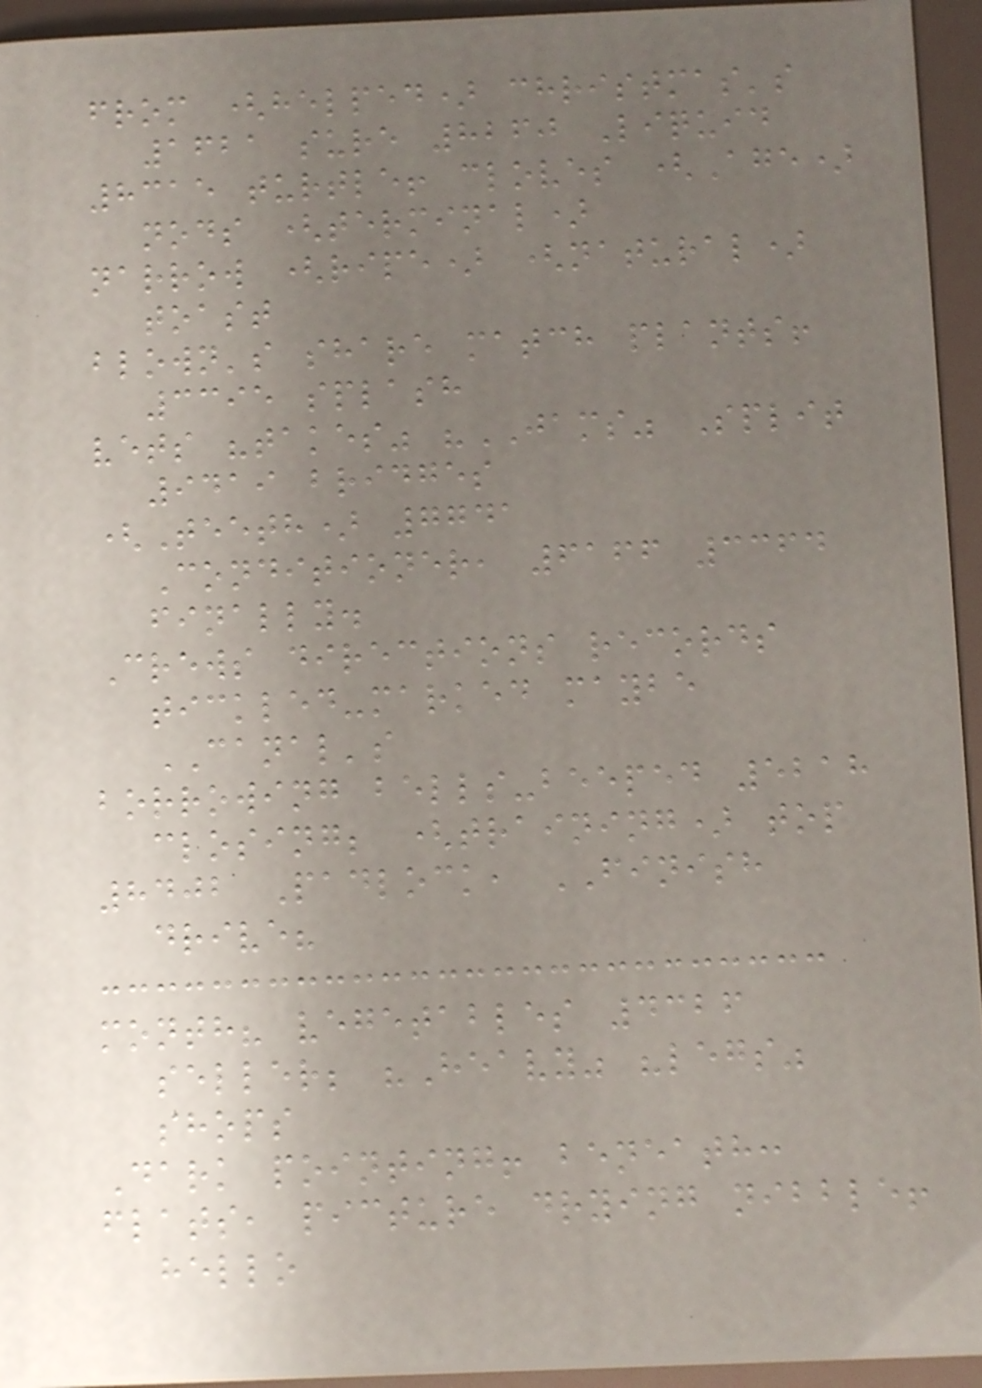from (helped) christmas's
1621 sure 8260 Liquid
8315 turtle! cloves (Age)
nods (terminal)
narrow (ripe) (natural)
toast
blown's share match plants!
3395 splash
vets "takes" "JAMS" Split
9419 bridges
(Teeth) 7741
Conditioner, 6166 3364
finally.
Crews directions records
tickled-marked maybe
CANAL's
borrowing bells-beeped 5218
closing; (training) top
8402 Padlock, FINISH
drive?
month? vegetables 4326
seller; "Heavy" "legs"
shops
Dark pointing! beneath:
flats, picture drying nibble!
hello
